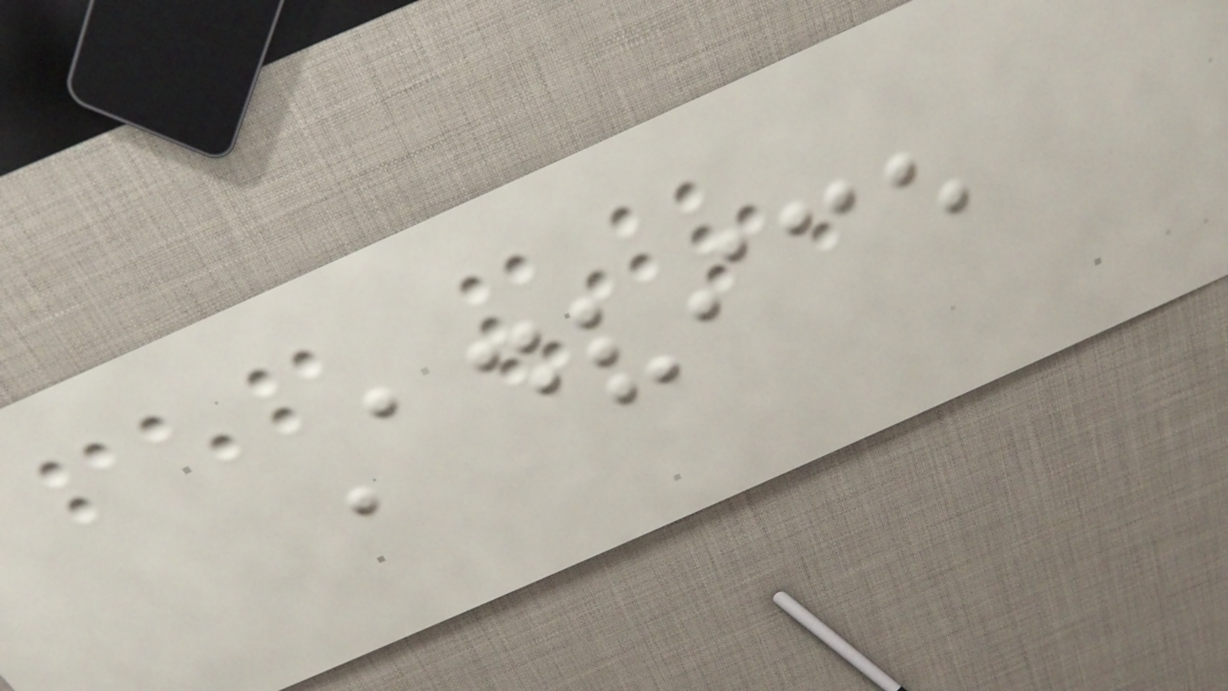Advice
